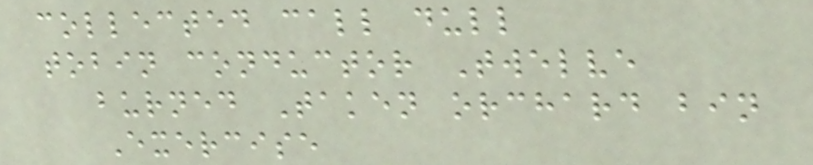collected call dull
tobin conductor Twelve
burned Taken orchard bin
Exercise
